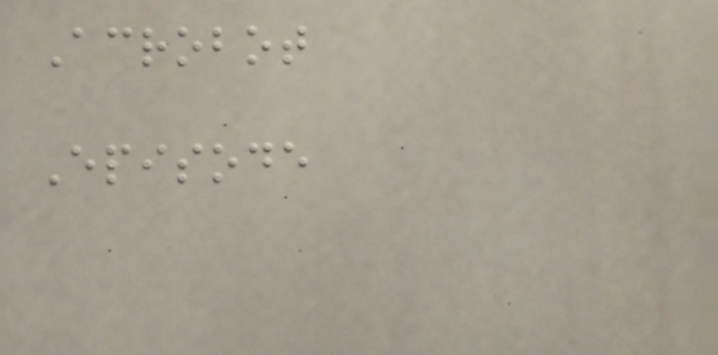Acrobot
Episode
